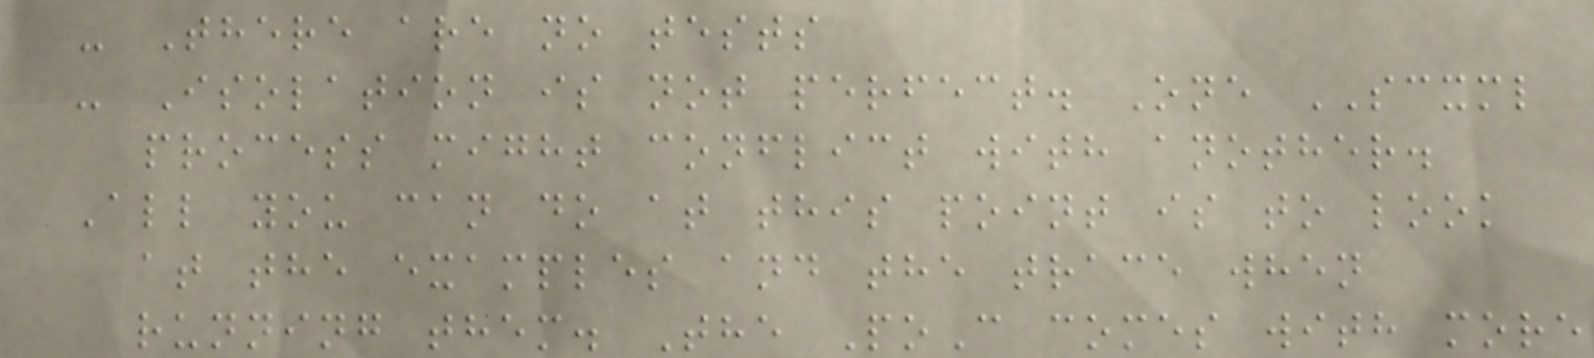- There are no tests
- Isolation is not perfect. One SCXML
process might conflict with another.
All you can do at this point is to look
at the examples and the trace when
running them. The PoC comes with more
